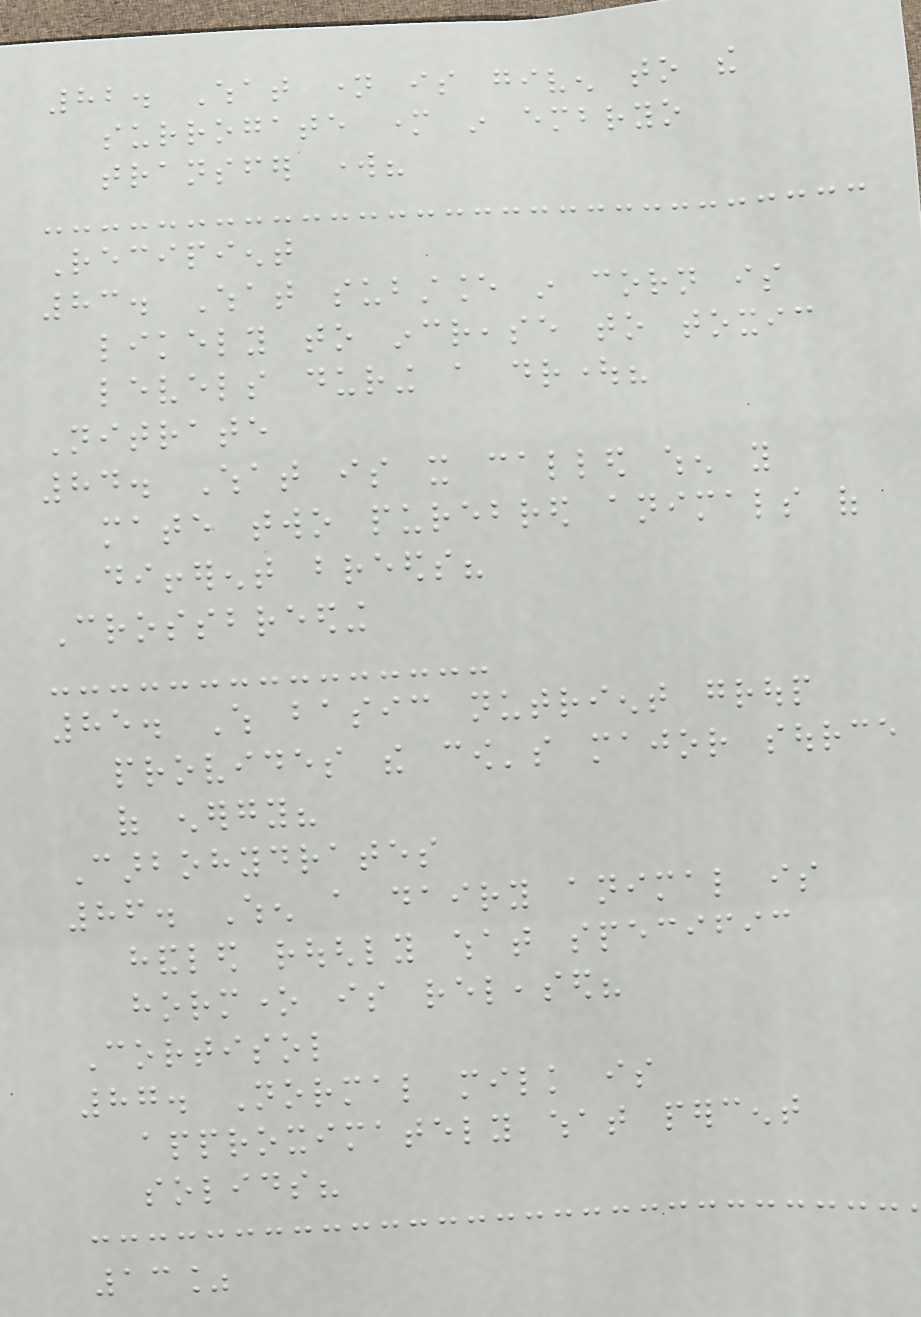82. What name is given to the
surrogate mother in embryo
transfer work?
Recipient
83. What substance in corn is
likely to increase to toxic
levels during a drought?
Nitrate
84. What is it called when you
mate two purebred animals of
different breeds?
Crossbreeding
85. Which basic nutrient group
provides the cow's major source
of energy?
Carbohydrates
86. When a dairy animal is
handled roughly what specific
hormone is released?
Cortisol
87. Normal milk is
approximately what percent
solids?
13%
